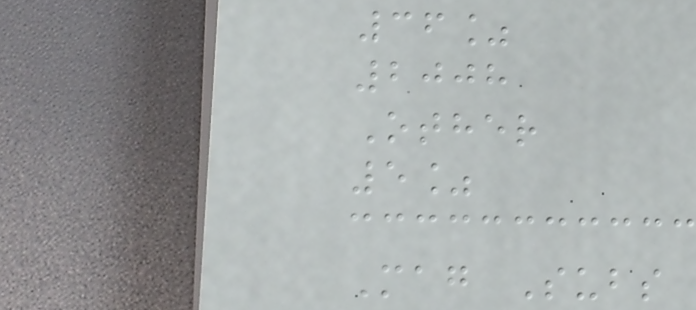36%
2008
Other
5%
Mag Subs
